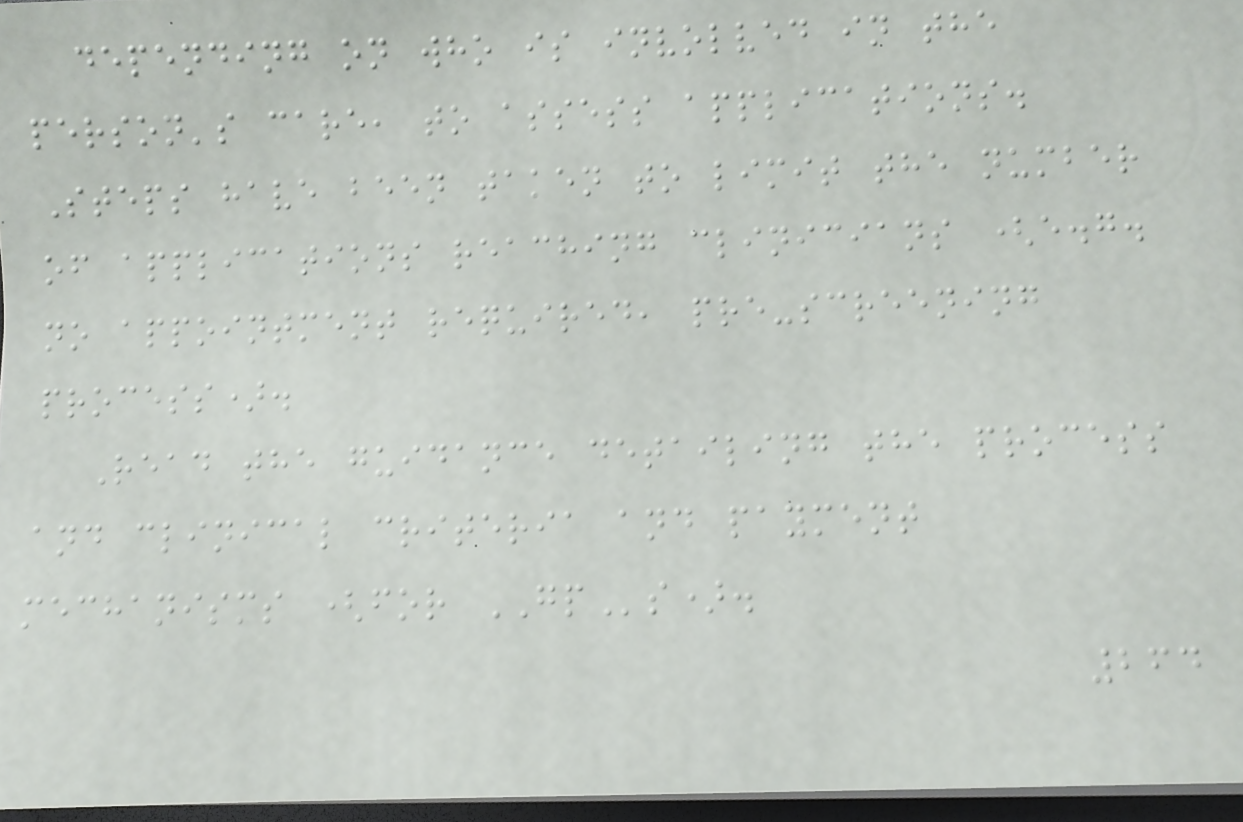depending on who is involved in the
person's care, to assess applications.
Steps have been taken to limit the number
of applications reaching clinicians (e.g.
no appointment required, pre-screening
process).
Read the guidance detailing the process
and clinical criteria and payment
mechanisms (for GPs).
264
